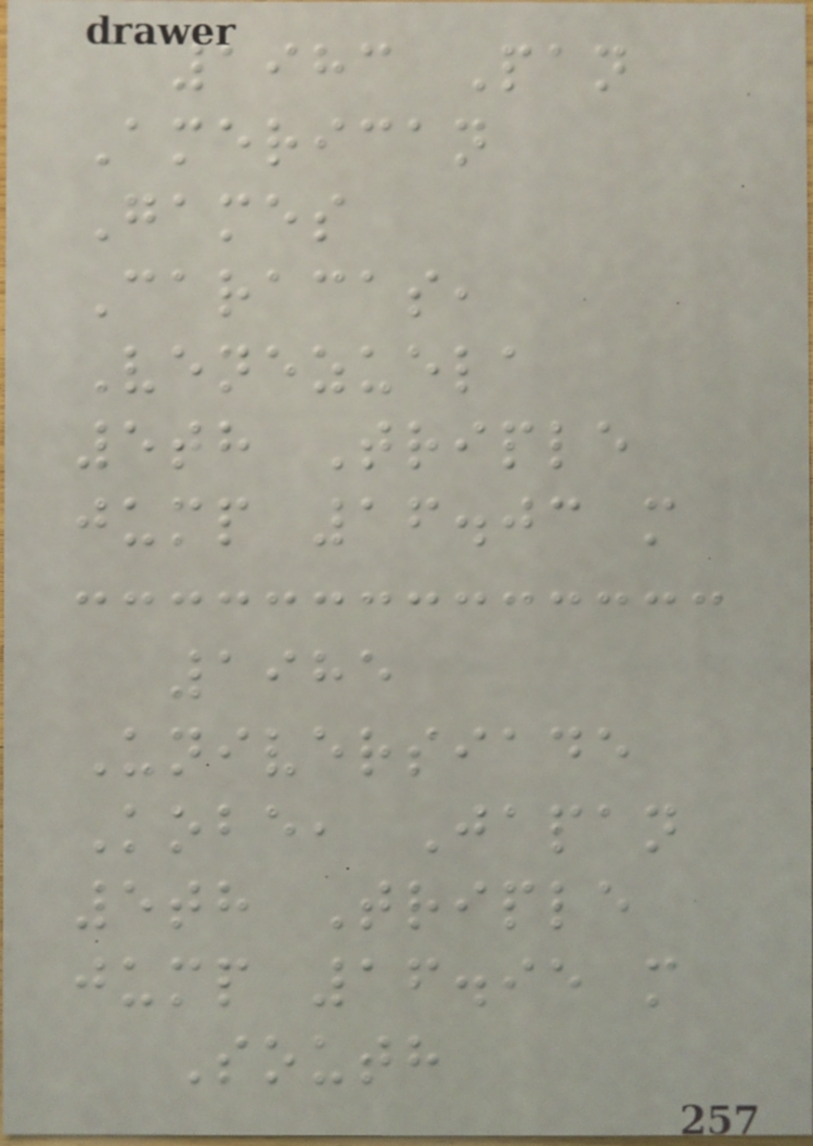1983 Pan
American
Games
Caracas,
Venezuela
5th Triple
jump 16.03 m
1985
Universiade
Kobe, Japan
5th Triple
jump 16.95 m
South
